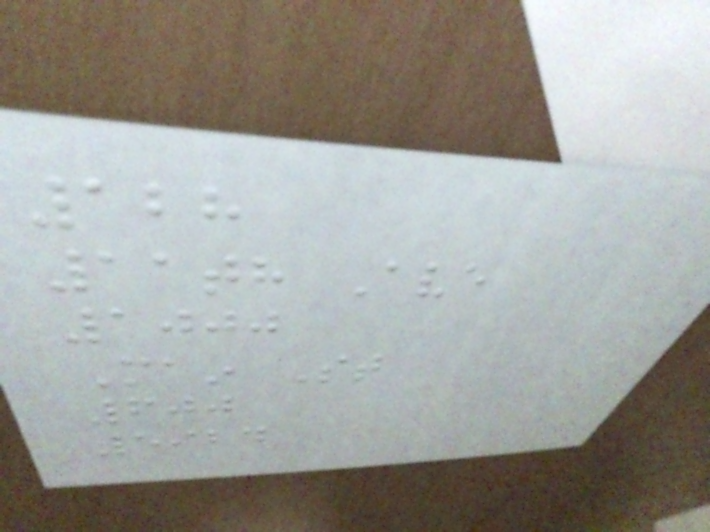128
11th Ave
1000
Main St
600
5924
